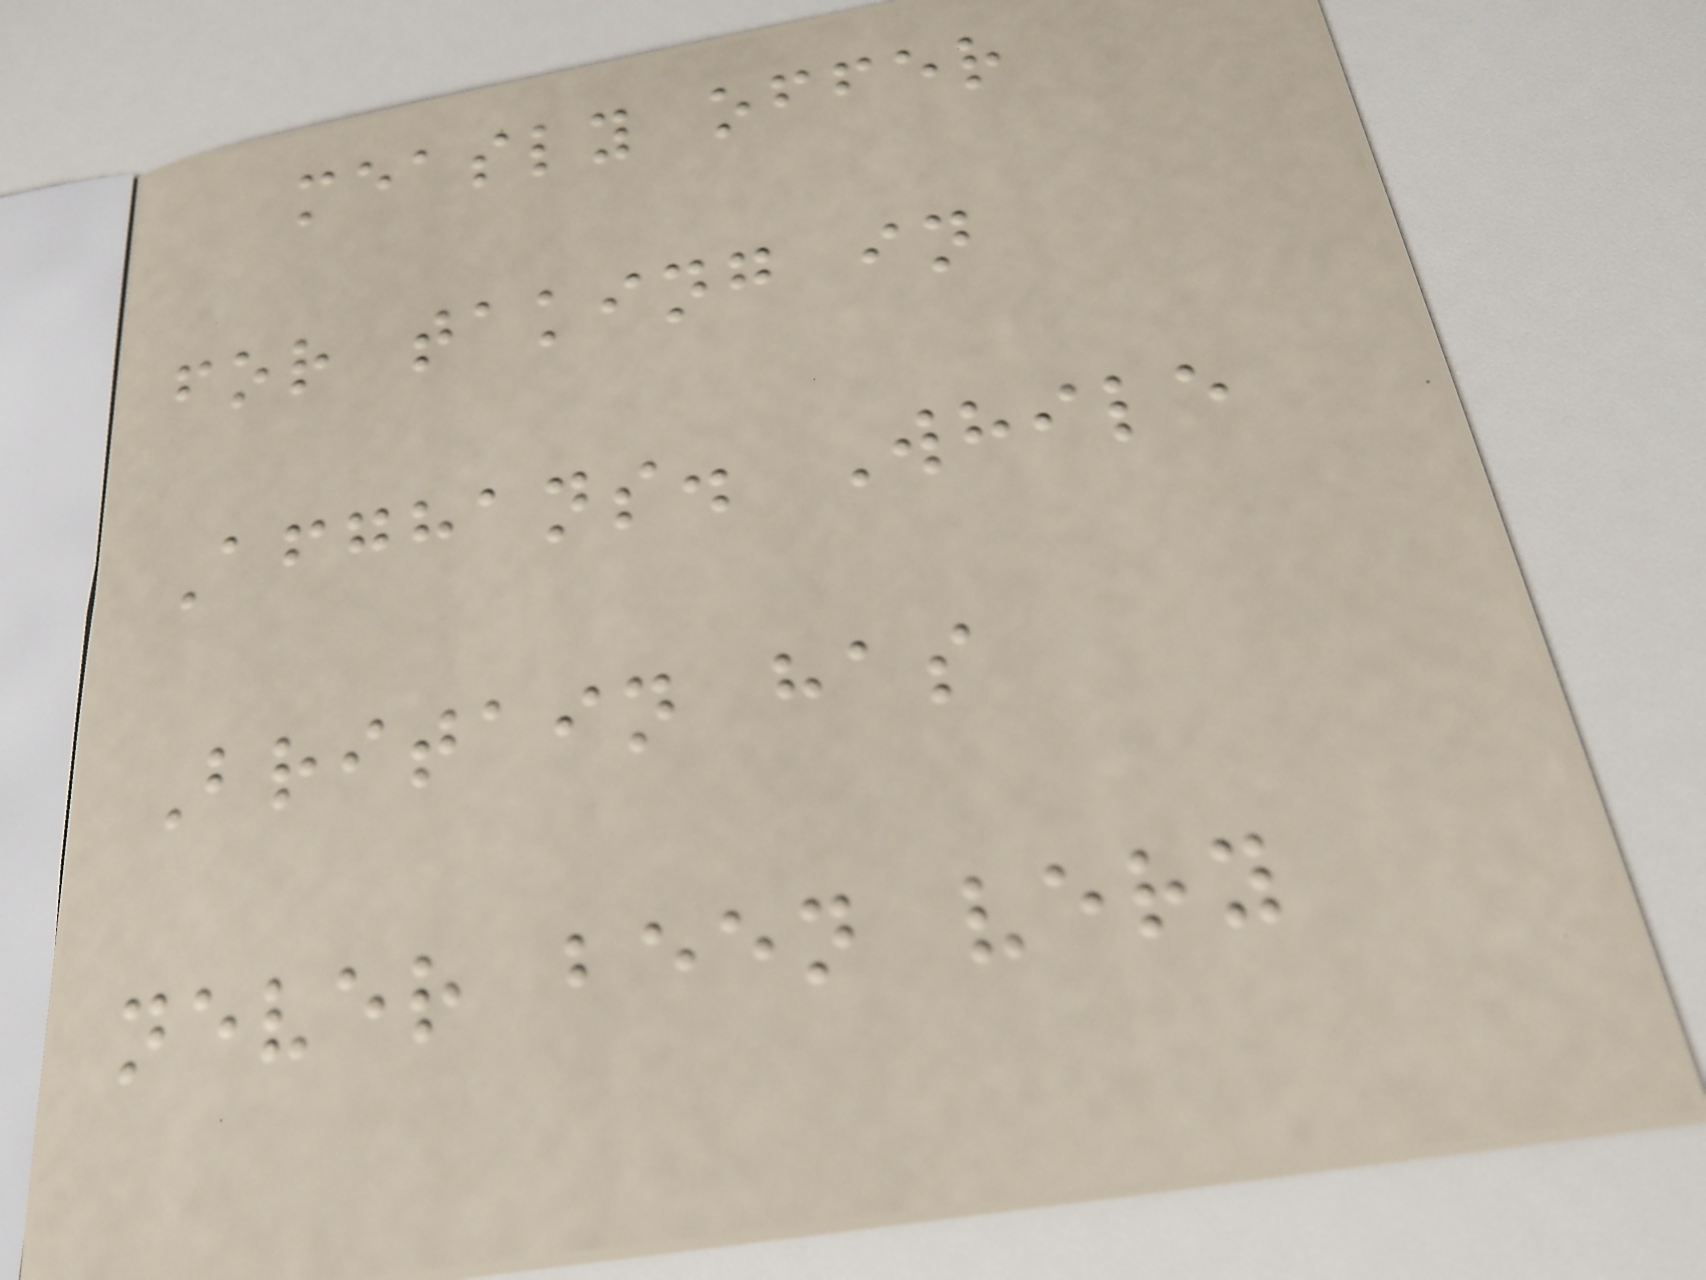measly offer
for taking in
Afghans. While
Britain has
never been very
